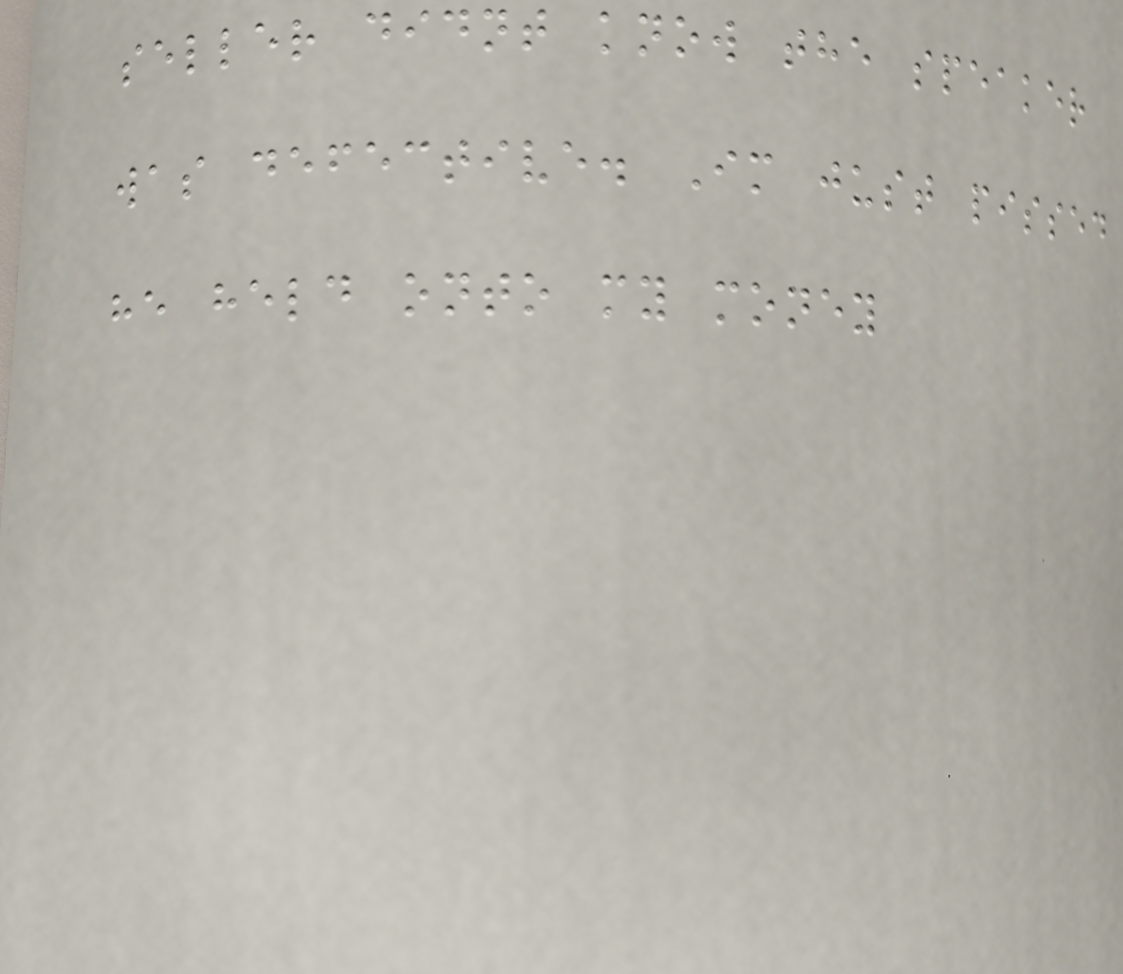seller didnt know the speaker
was defective. Im just pissed
he held onto my money
